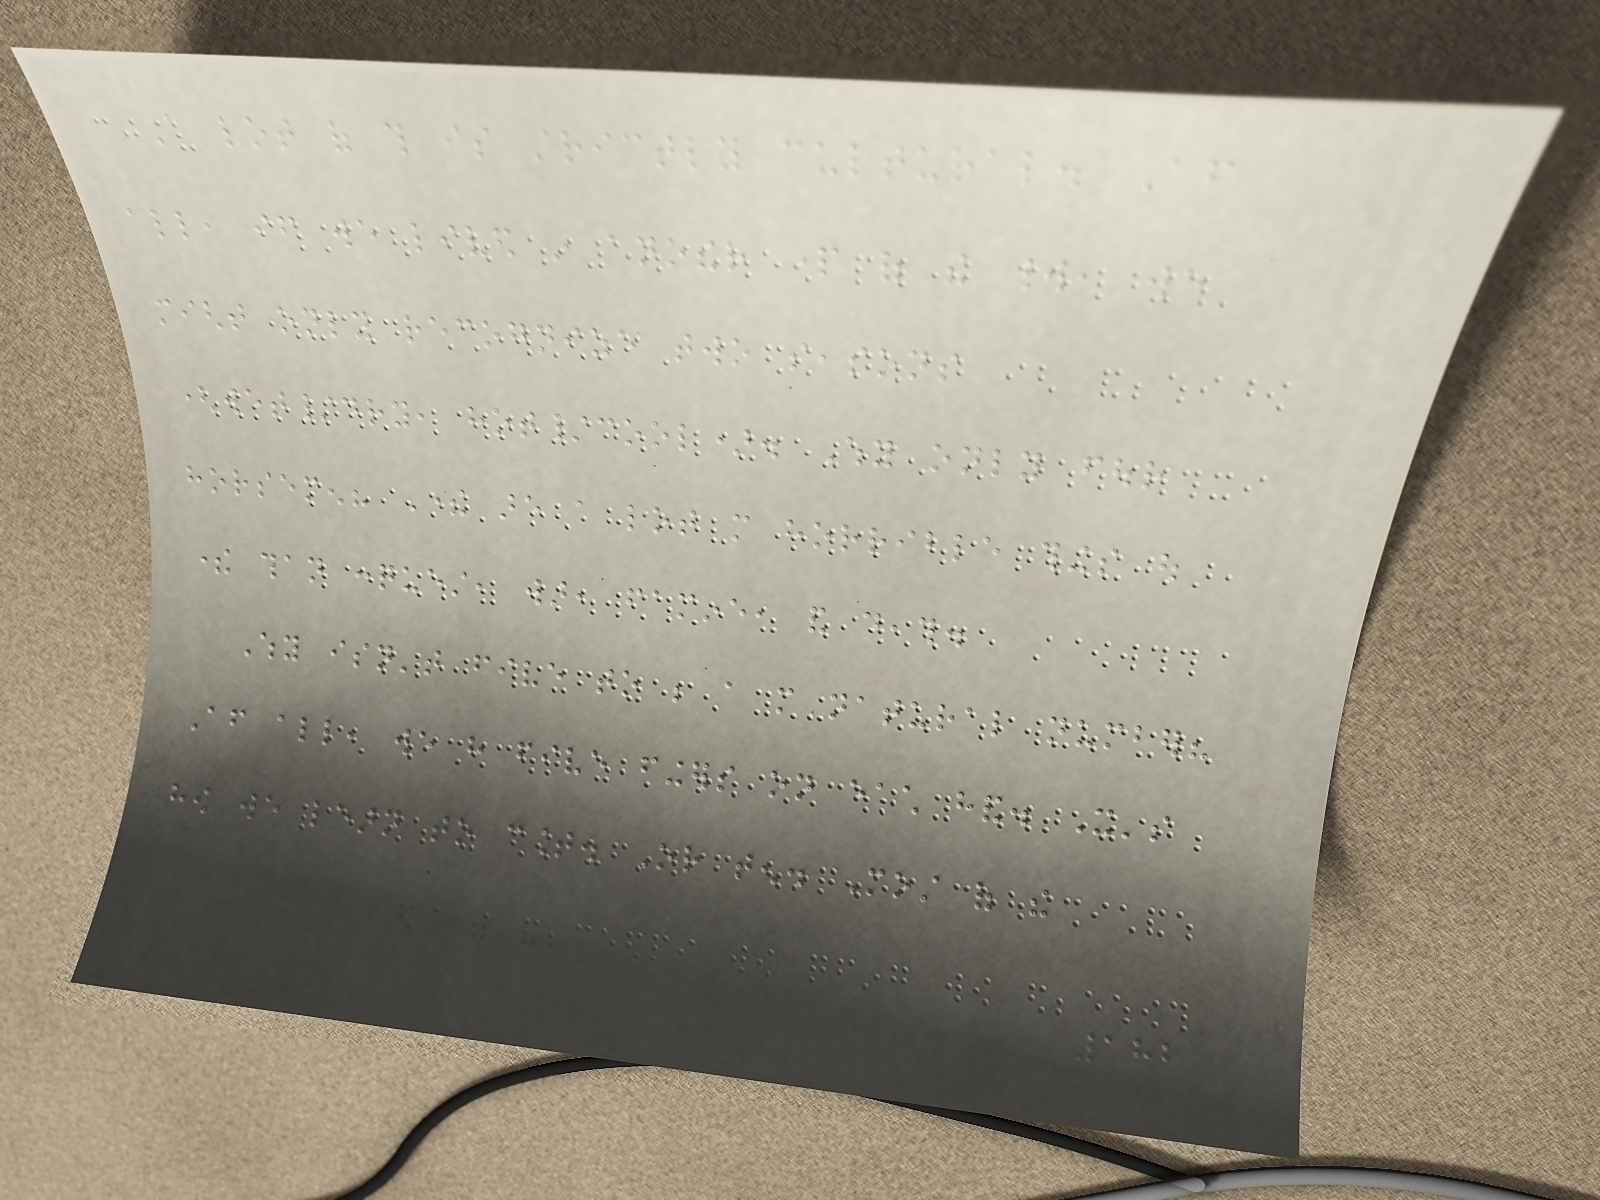A lot of this is strictly cultural. After
all, if we lived in another part of the world, we
might only recognize two seasons
(wet/dry, hot/cool). Why only four
horsemen? There are a lot more horrible things out
there than conquest, war, famine, and death.
Why isn't five to be a more natural number?
After all, we have five fingers on each hand. It's
how we learn to count. Or ten. Most of the
182
